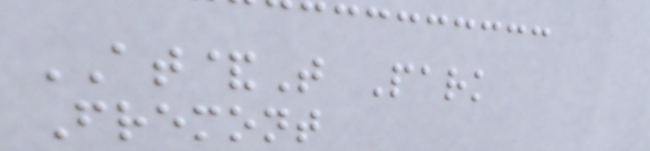AT&T Park
Fremont
